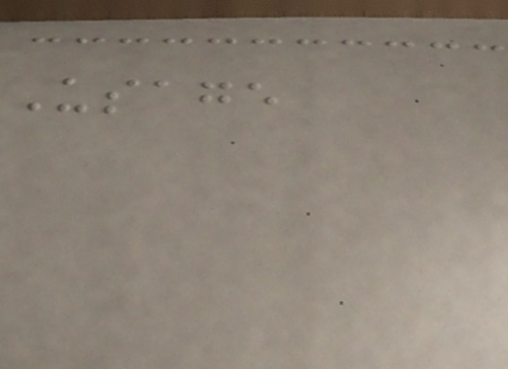Usage
